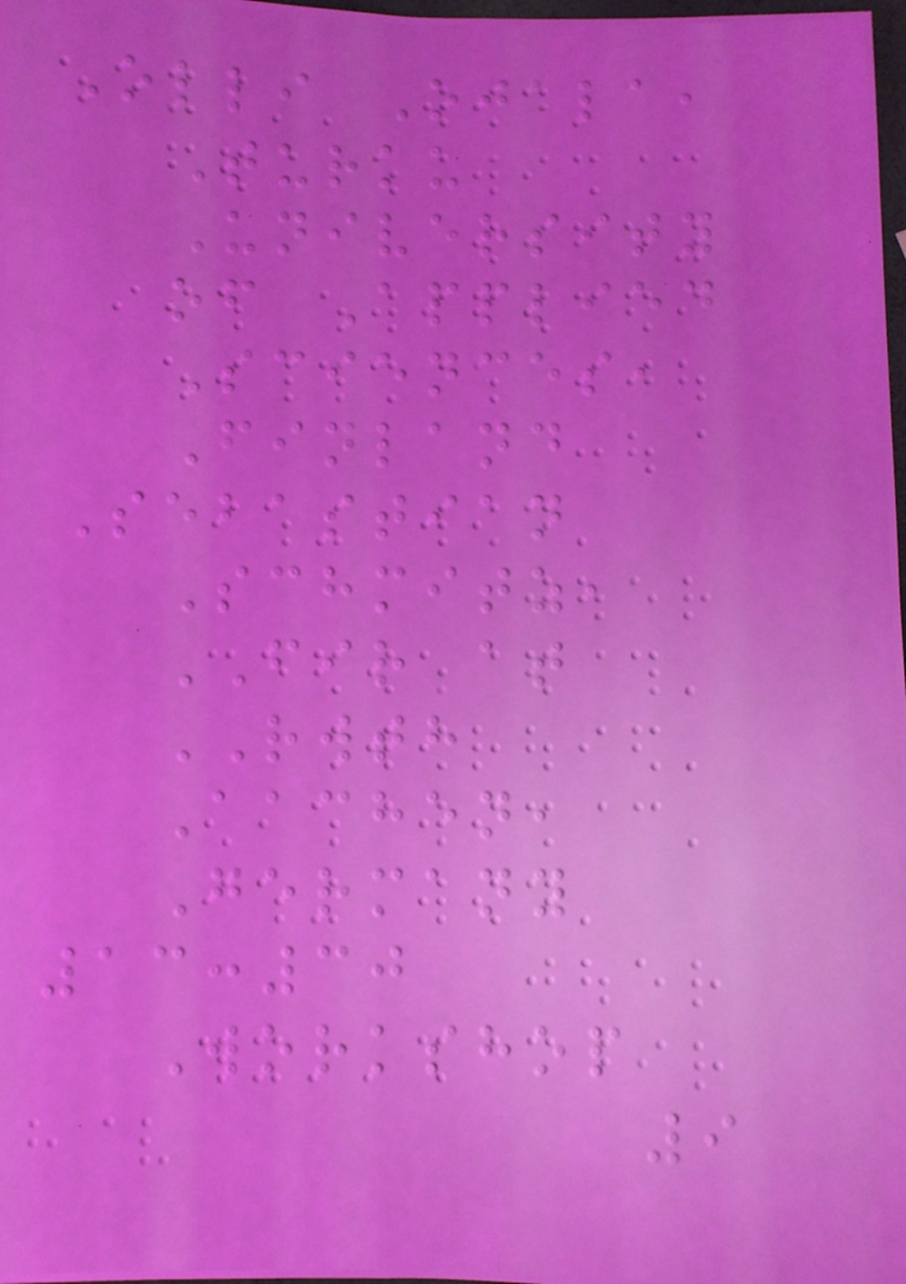Olli Ojala,
Turku
University
of Applied
Sciences,
Finland
Sebastian
Schmitz,
FIR at
RWTH
Aachen,
Germany
13:30
Workshop
9
